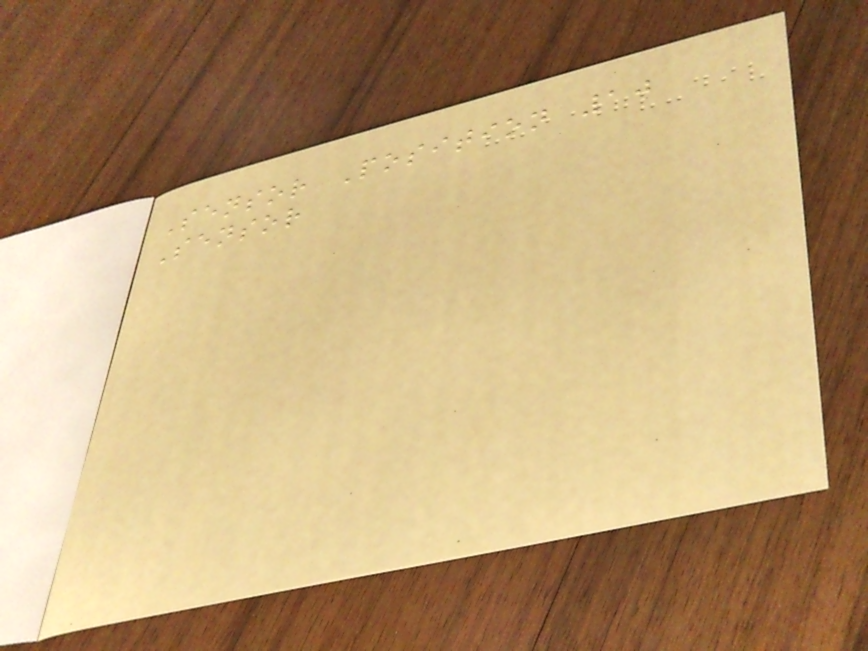Sensor Position 10
Sensor
